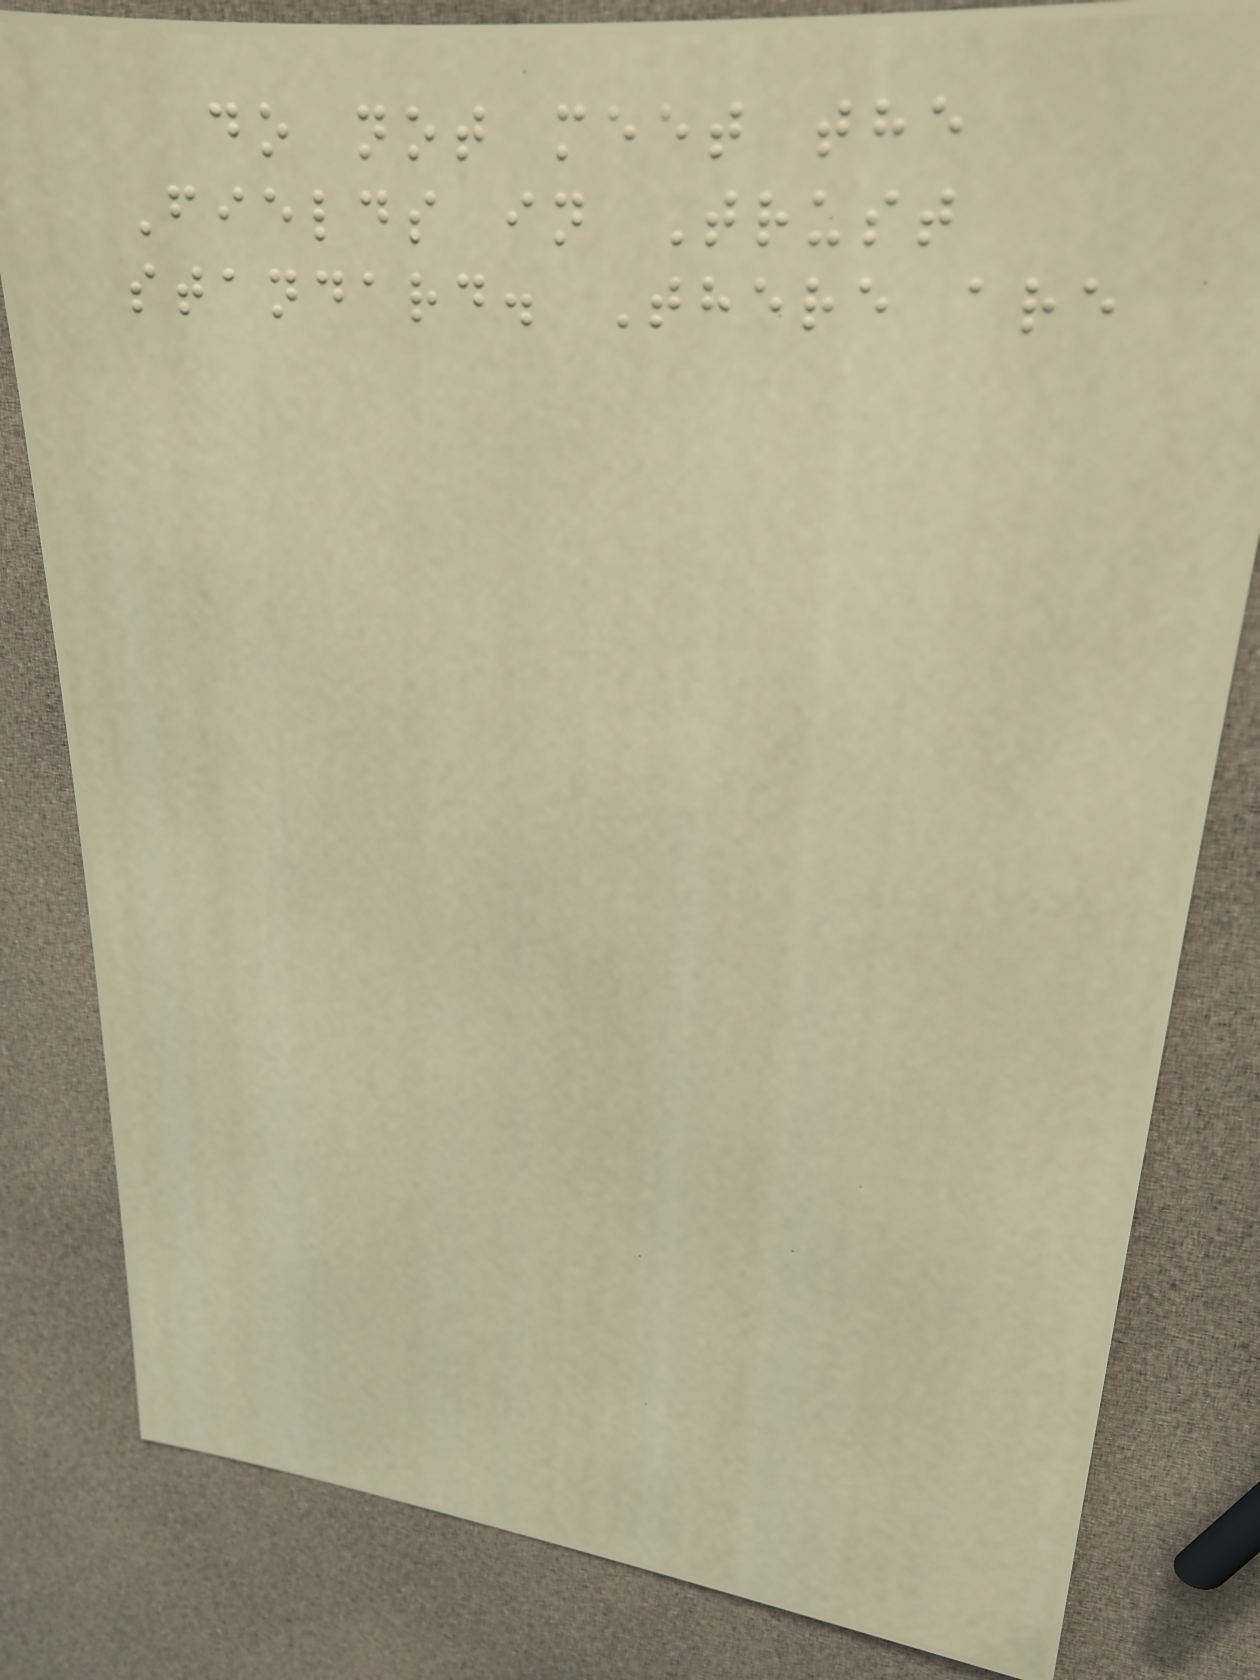do not meet the
Fields in Trust
standard. There are
